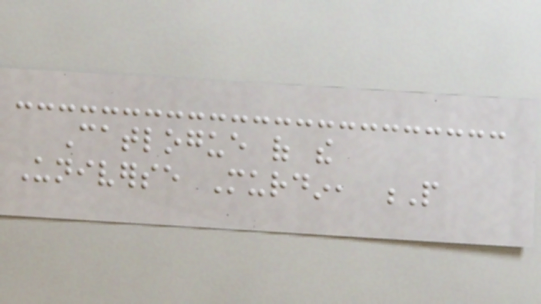Catlogue of the
Universe Murdin, P
